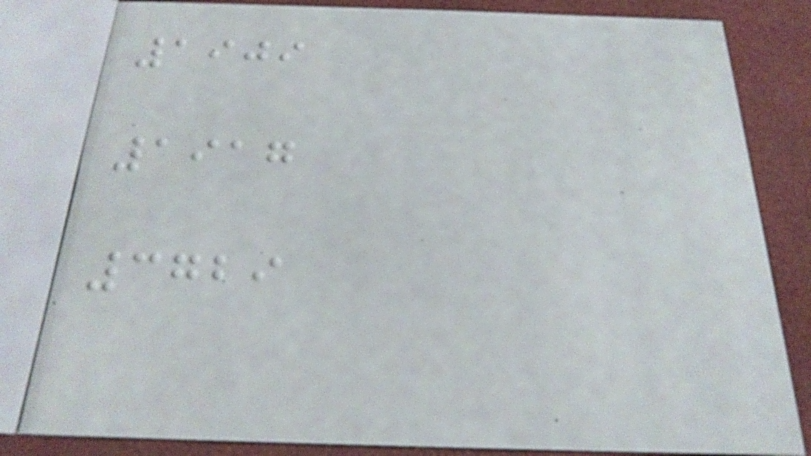1909
1917
3729
